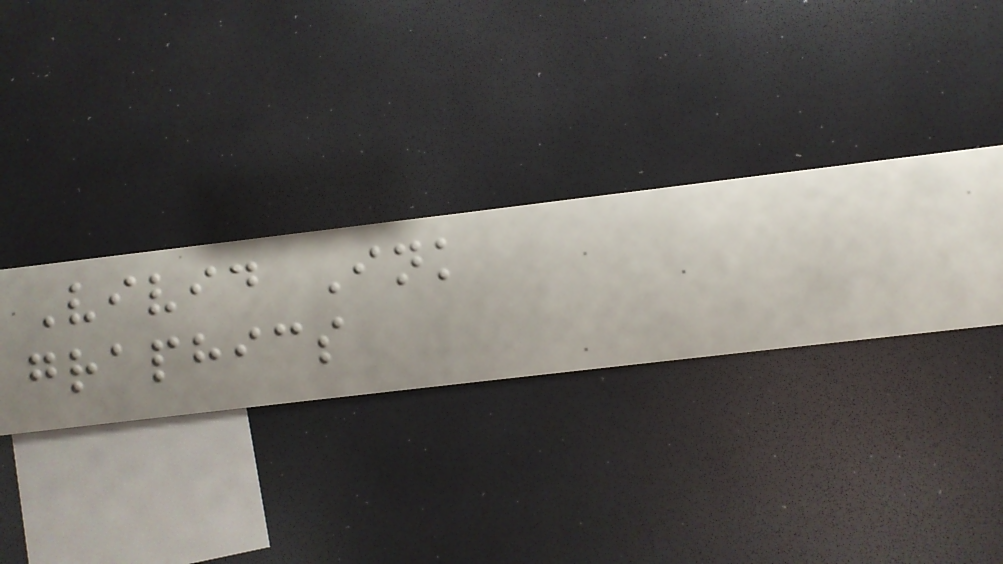Vivid Ink
graphics
